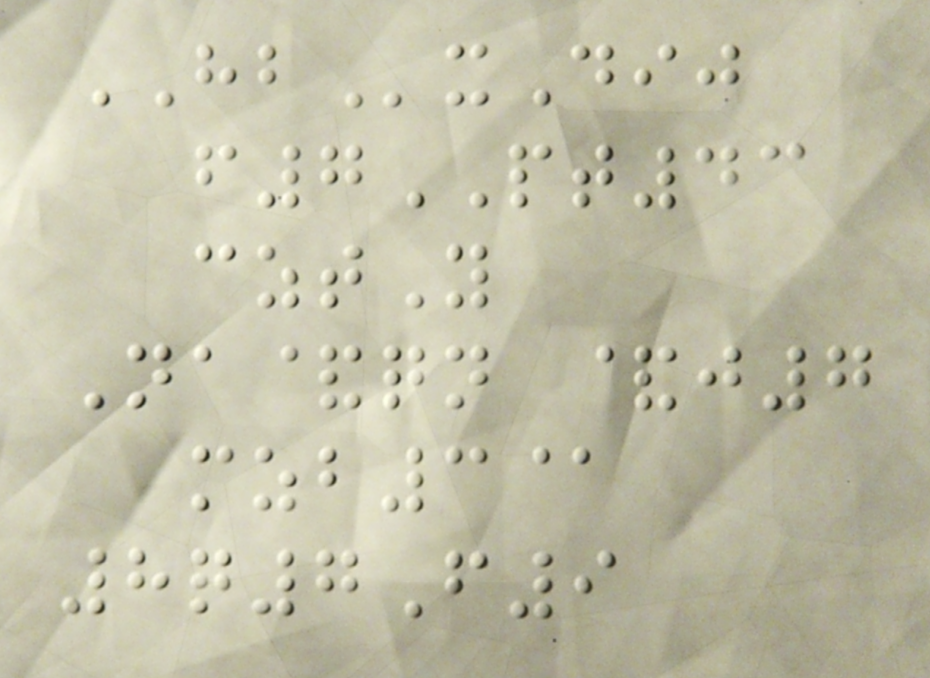HBxDij
f7PT43
cztY
Na&qn &j7
mzb3@
8q7F9
